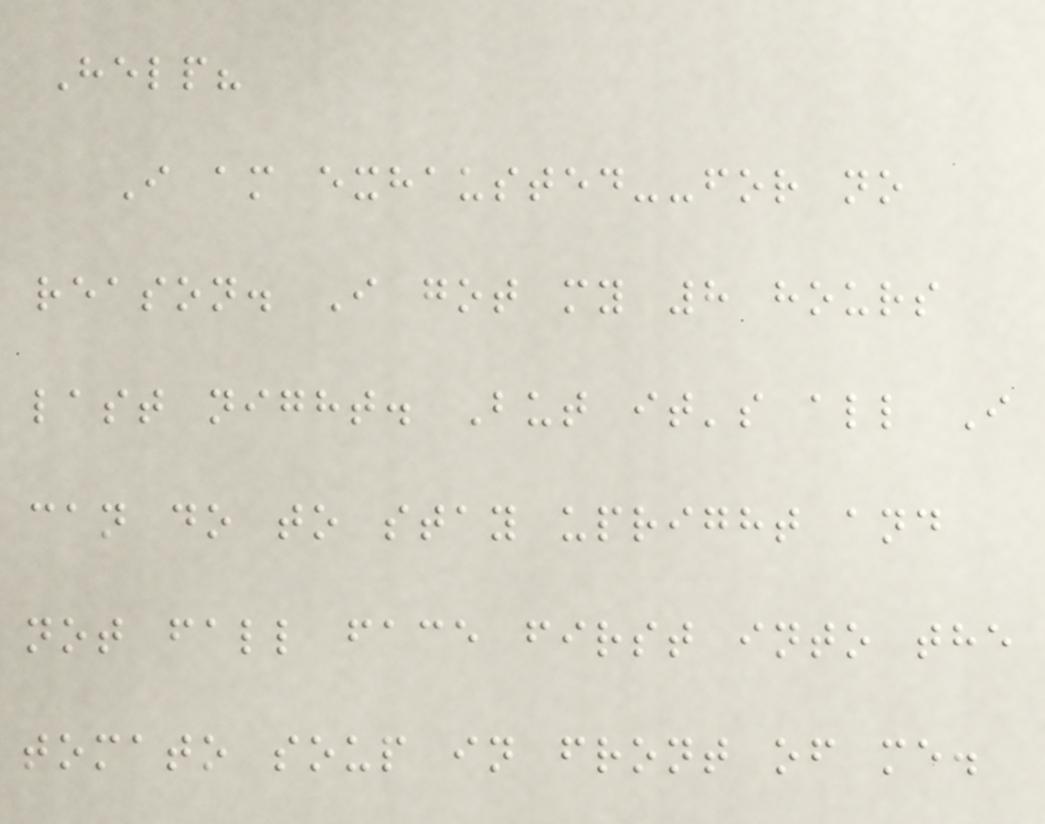Help?
I am exhausted--for no
reason. I got my 8 hours
last night. But it's all I
can do to stay upright and
not fall face first into the
tomato soup in front of me.
